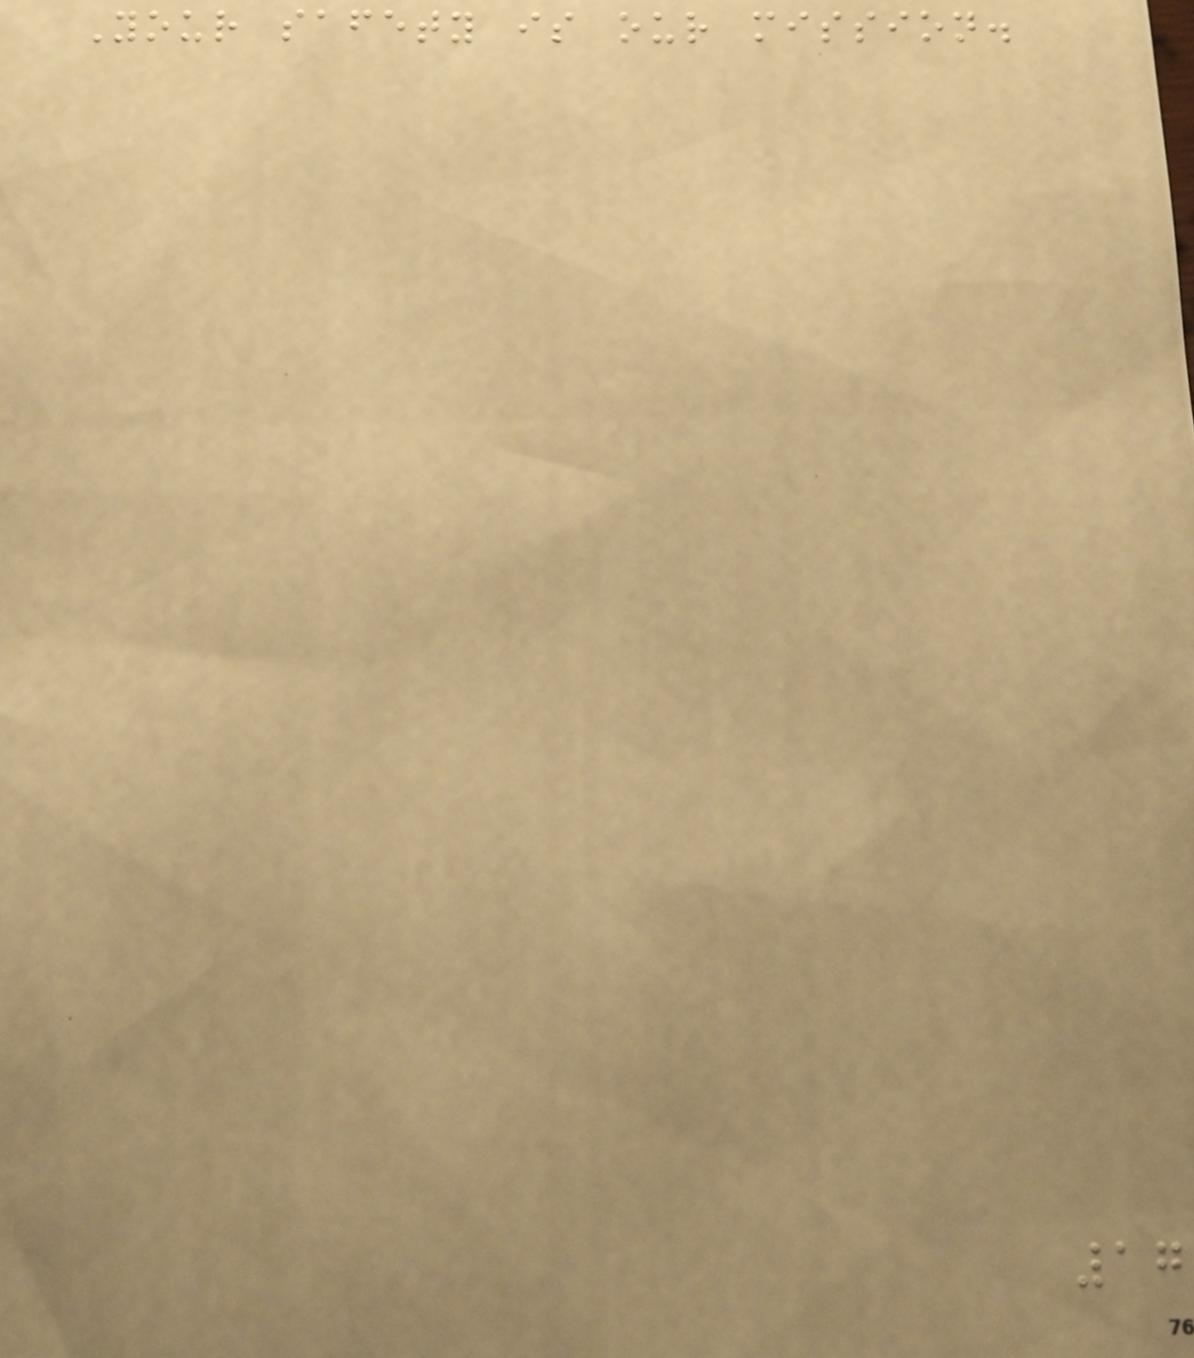Your safety is our mission.
17
